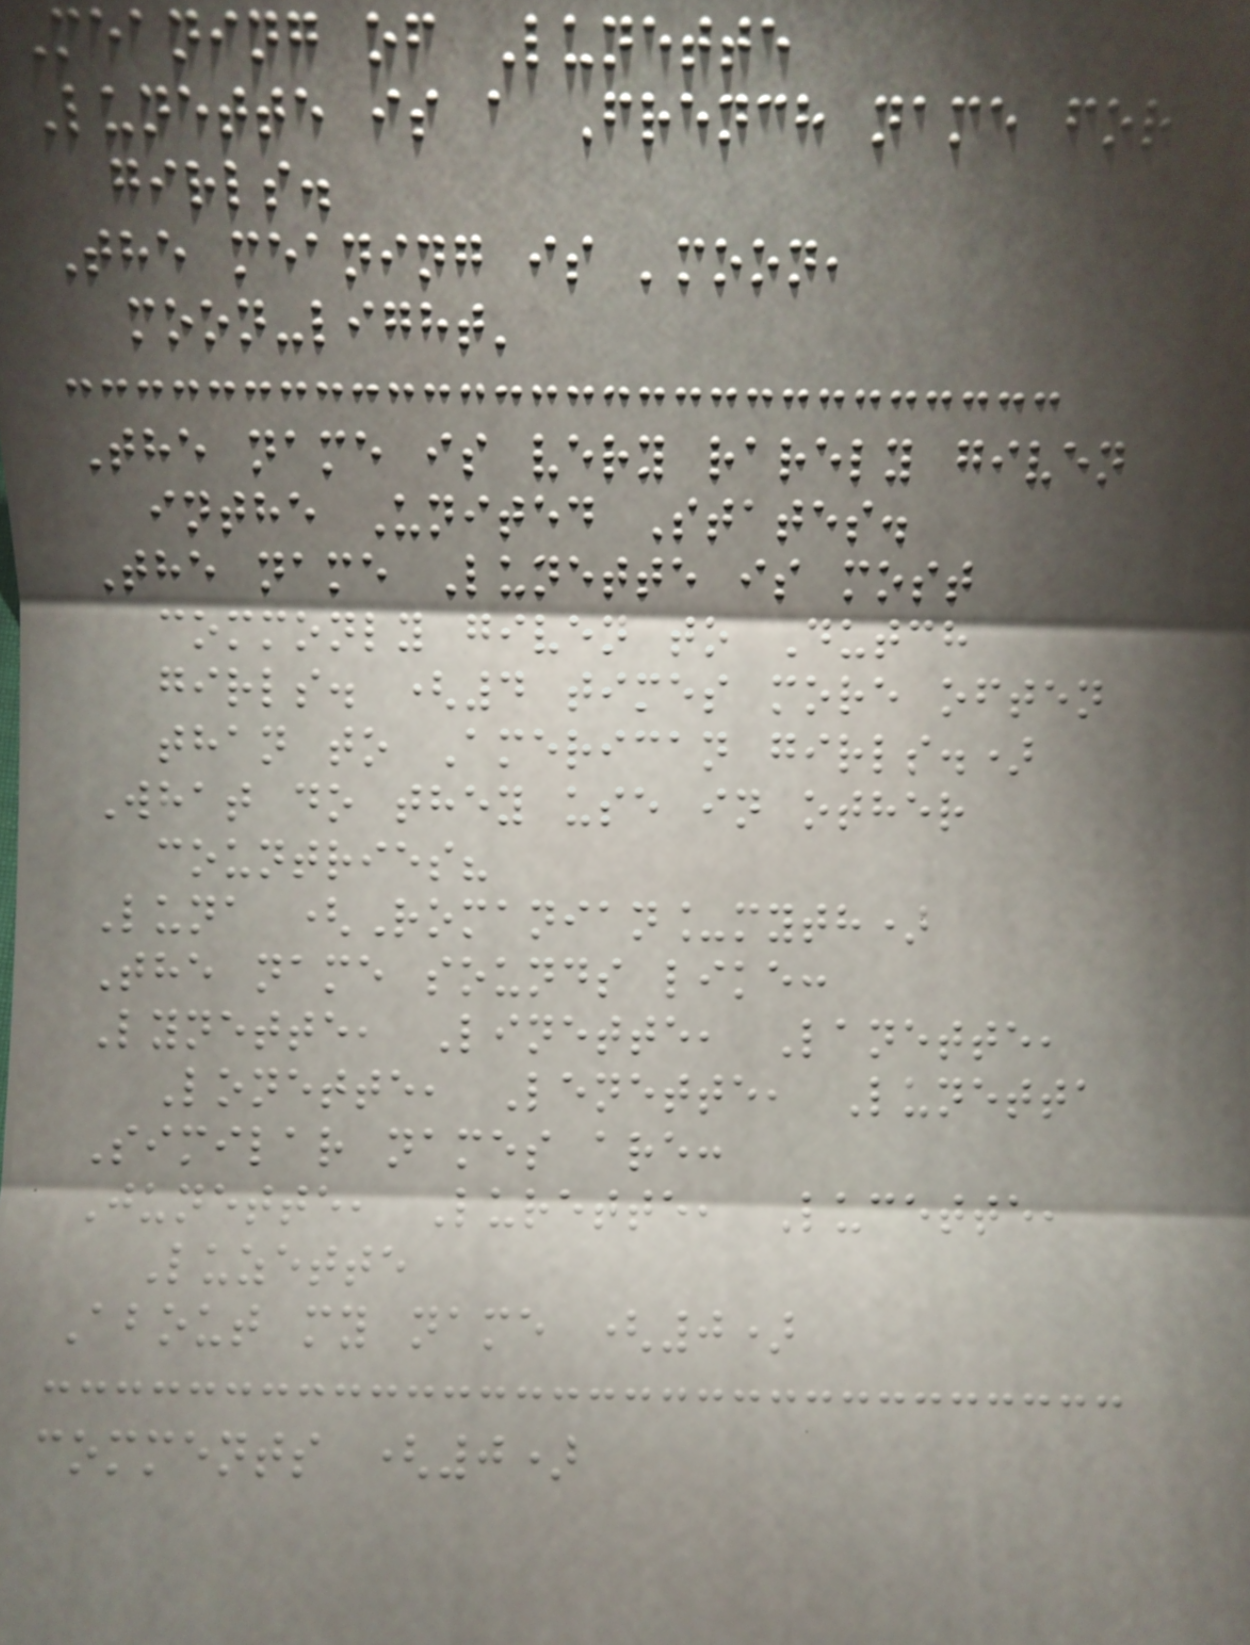Meaning of Lunette
Lunette is a French name for
girls.
The meaning is 'moon,
moon-light'
The name is very rarely given
inthe United States.
The name Lunette is most
commonly given to Dutch
girls. (4 times more often
than to American girls.)
What do they use in other
countries?
Luna (Romanian_myth)
The name sounds like:
Lynette, Linette, Lanette,
Lonette, Lenette, Lunetta
Similar names are:
Junette, Lurette, Lucette,
Luzette
About my name (0)
comments (0)
